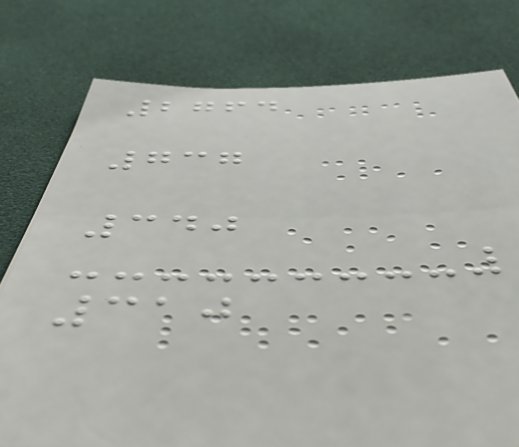2764
737
340
310
